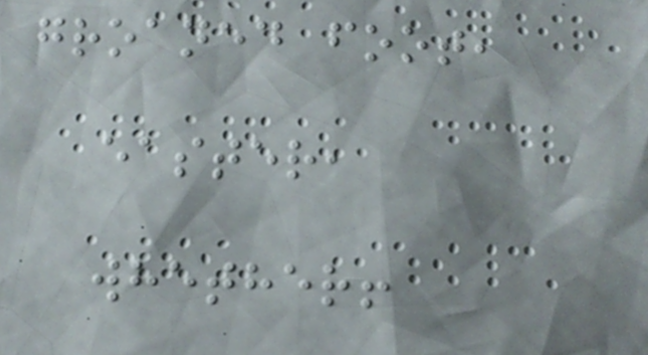groaned foot,
easter,
whether!
